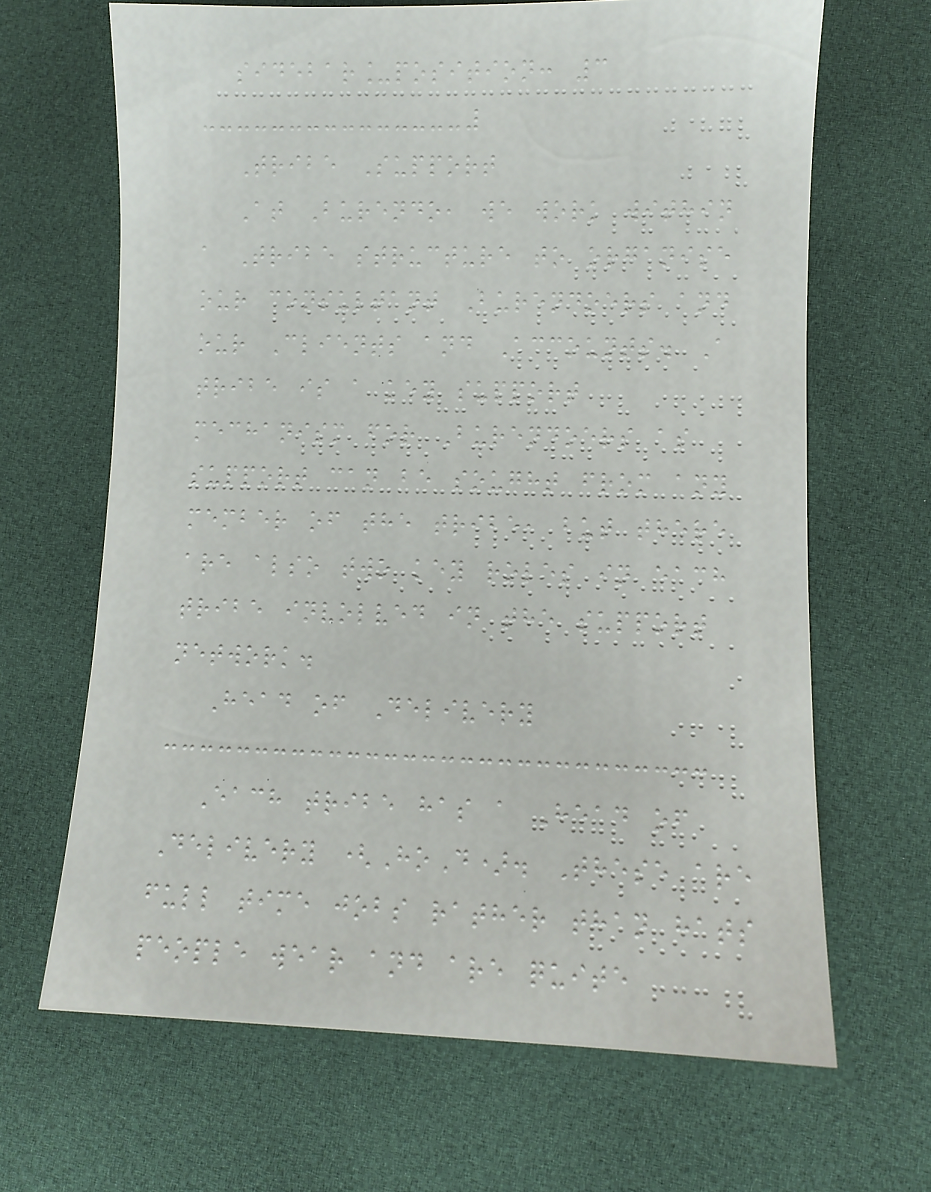sidebar_position: 3
Tribe Support
At Burendo, we work within
a Tribe structure to organise
our consultant Burendoers and
our Clients and Accounts. A
tribe is a key support
mechanism for Burendoers as
support can be sought from any
member of the tribe, but there
are also two key roles in each
tribe involved in the support
network.
Head of Delivery
Each tribe has a Head of
Delivery (HoD). These are
full time jobs rather than hats
people wear and are quite
